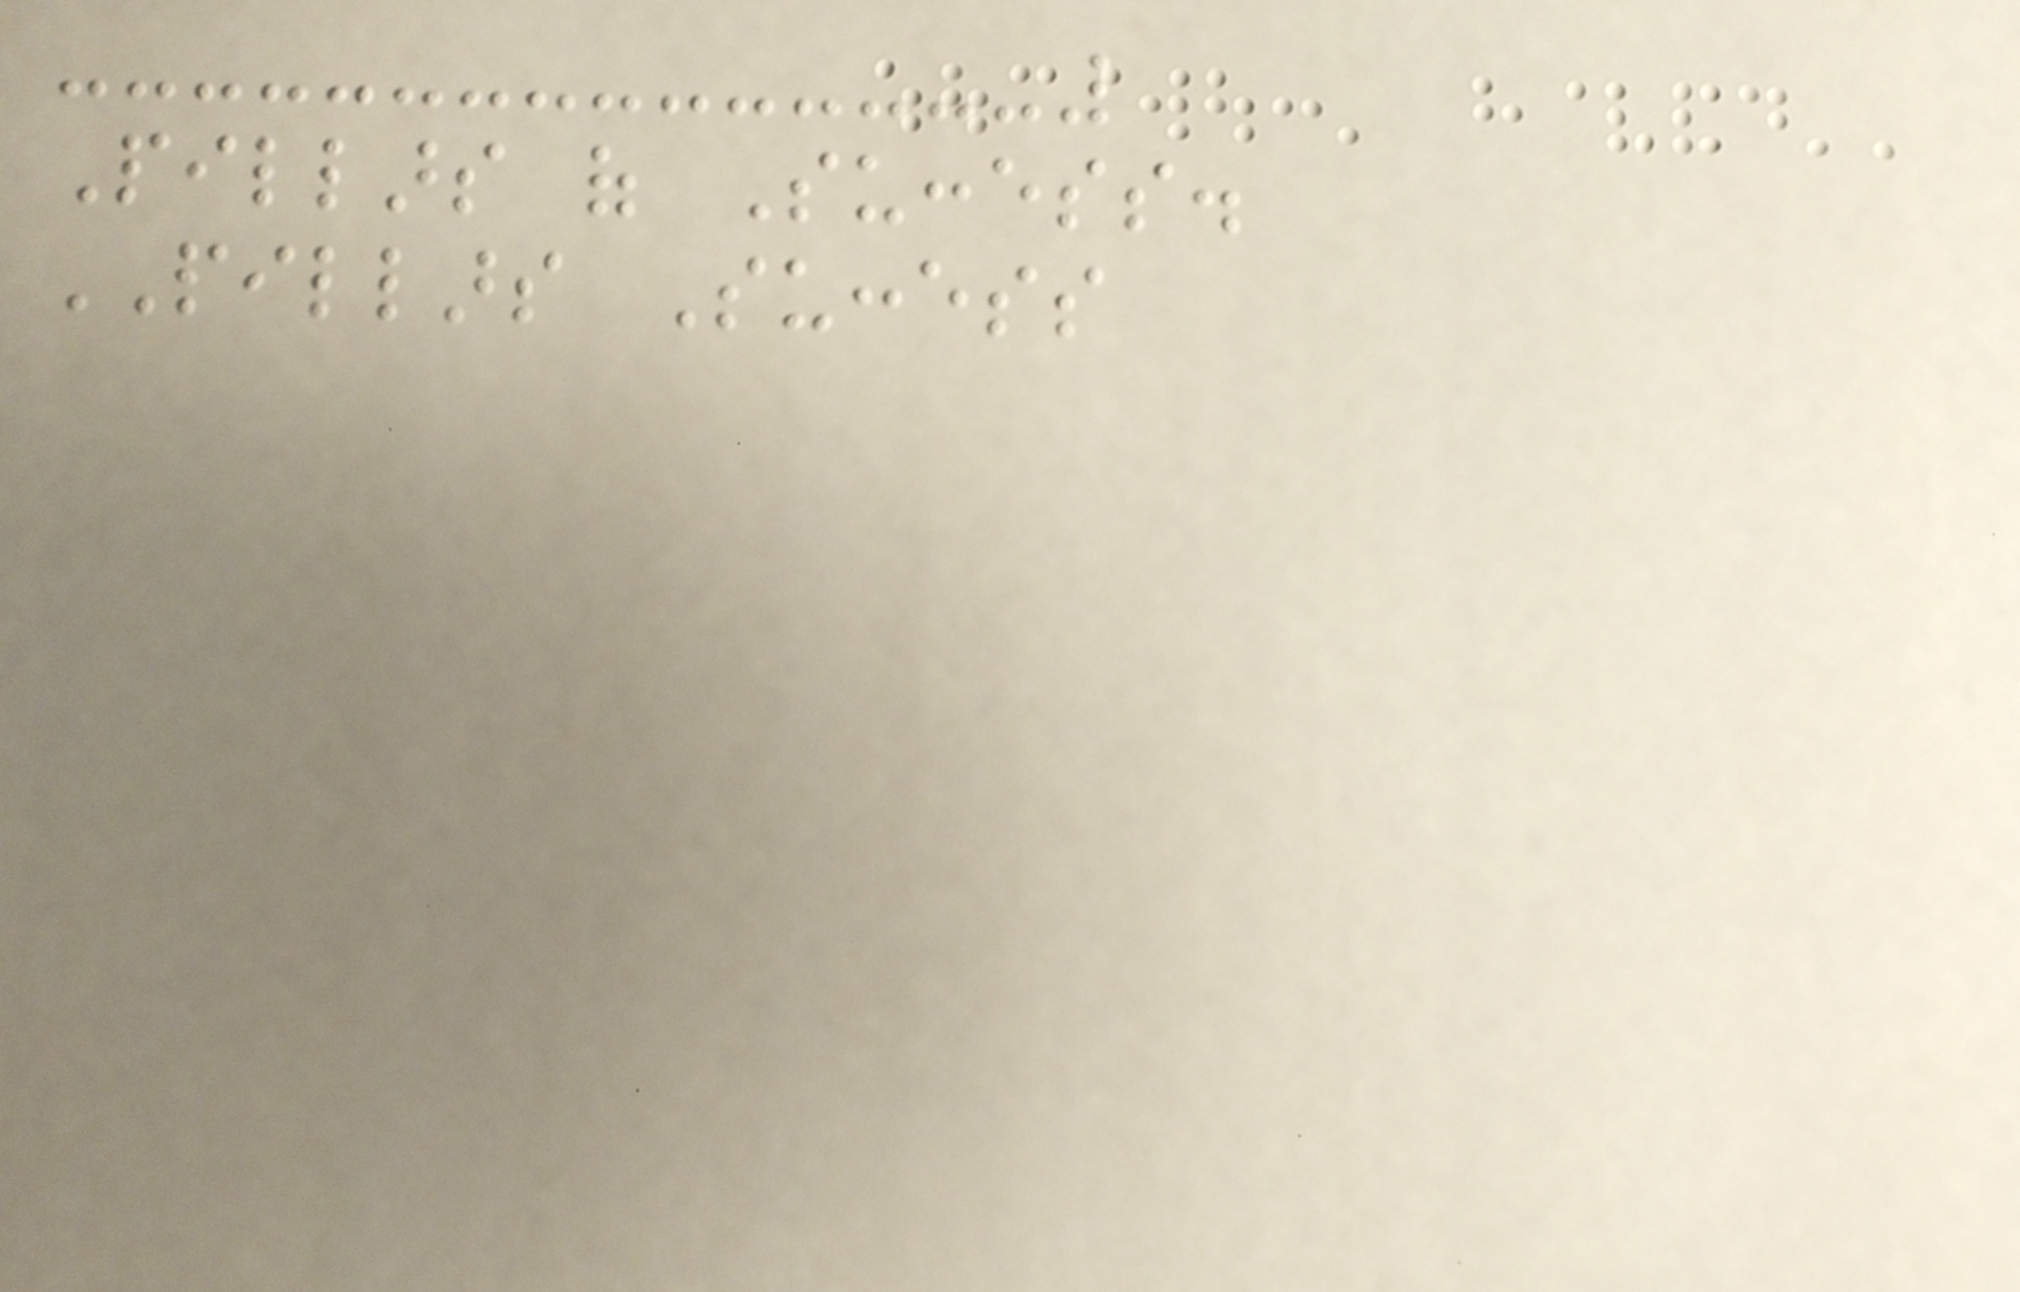Pillars of Success.
PILLARS Success
